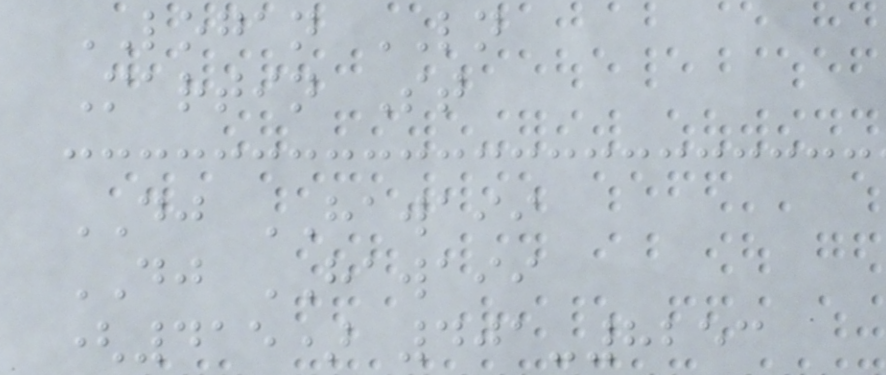LOGAN LN
Martin St
DJ HAWAII
DJ HAWAII
(415) 401-8253
